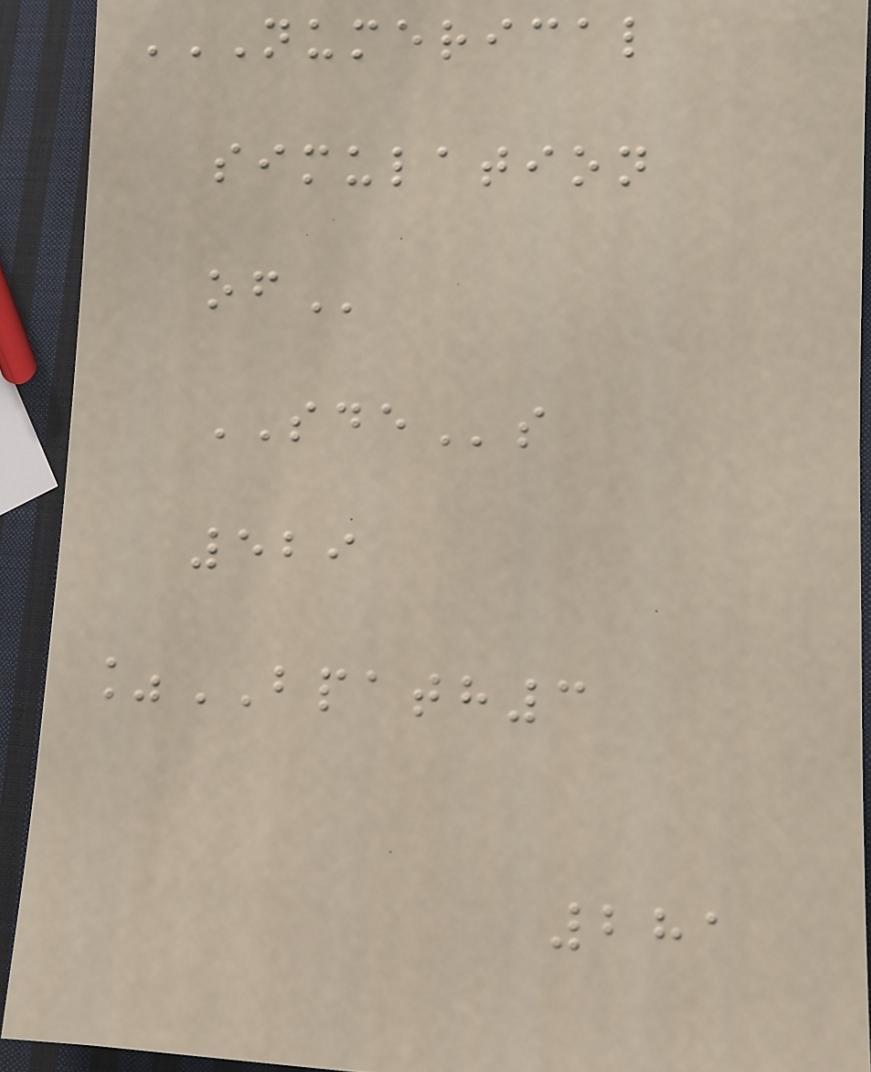NUMERICAL
SIMULATION
OF
SDEs
529
%BPATH3
281
